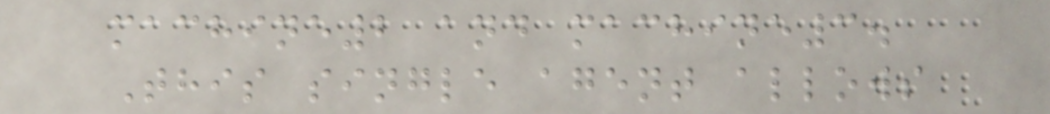machine2 and machine3.
This single agent allows
